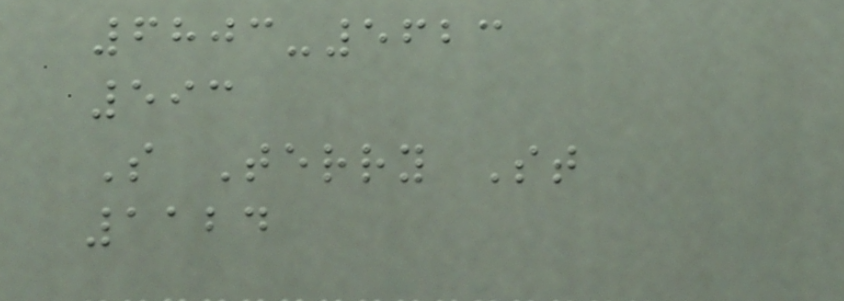6803-5623
593
S Terry St
1124
